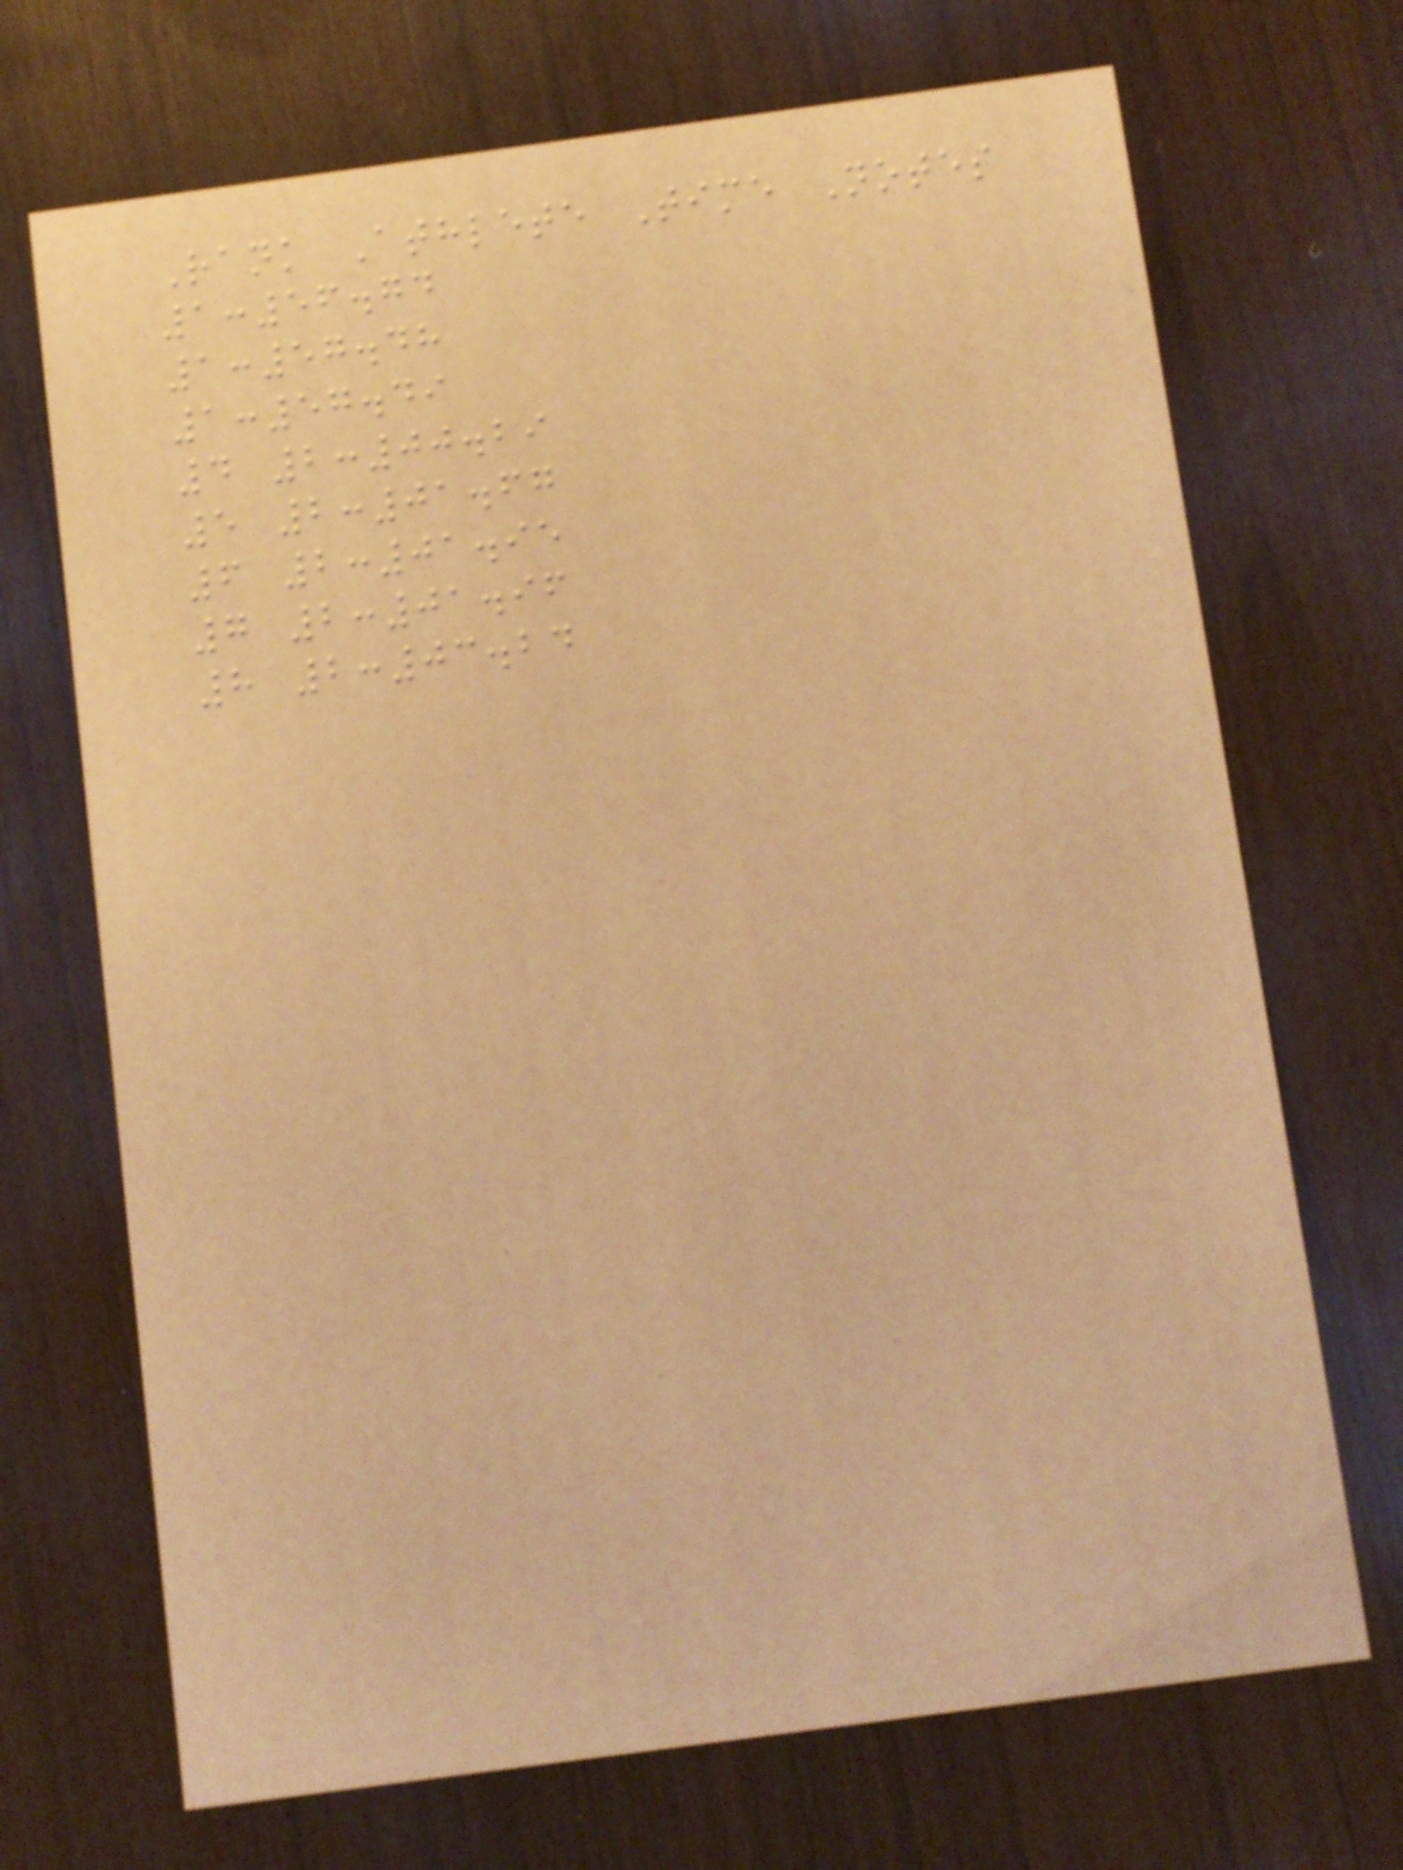Rank Athlete Time Notes
1:56.74
1:57.48
1:57.49
4 2:00.29
5 2:01.67
6 2:01.95
7 2:01.96
8 2:03.24
